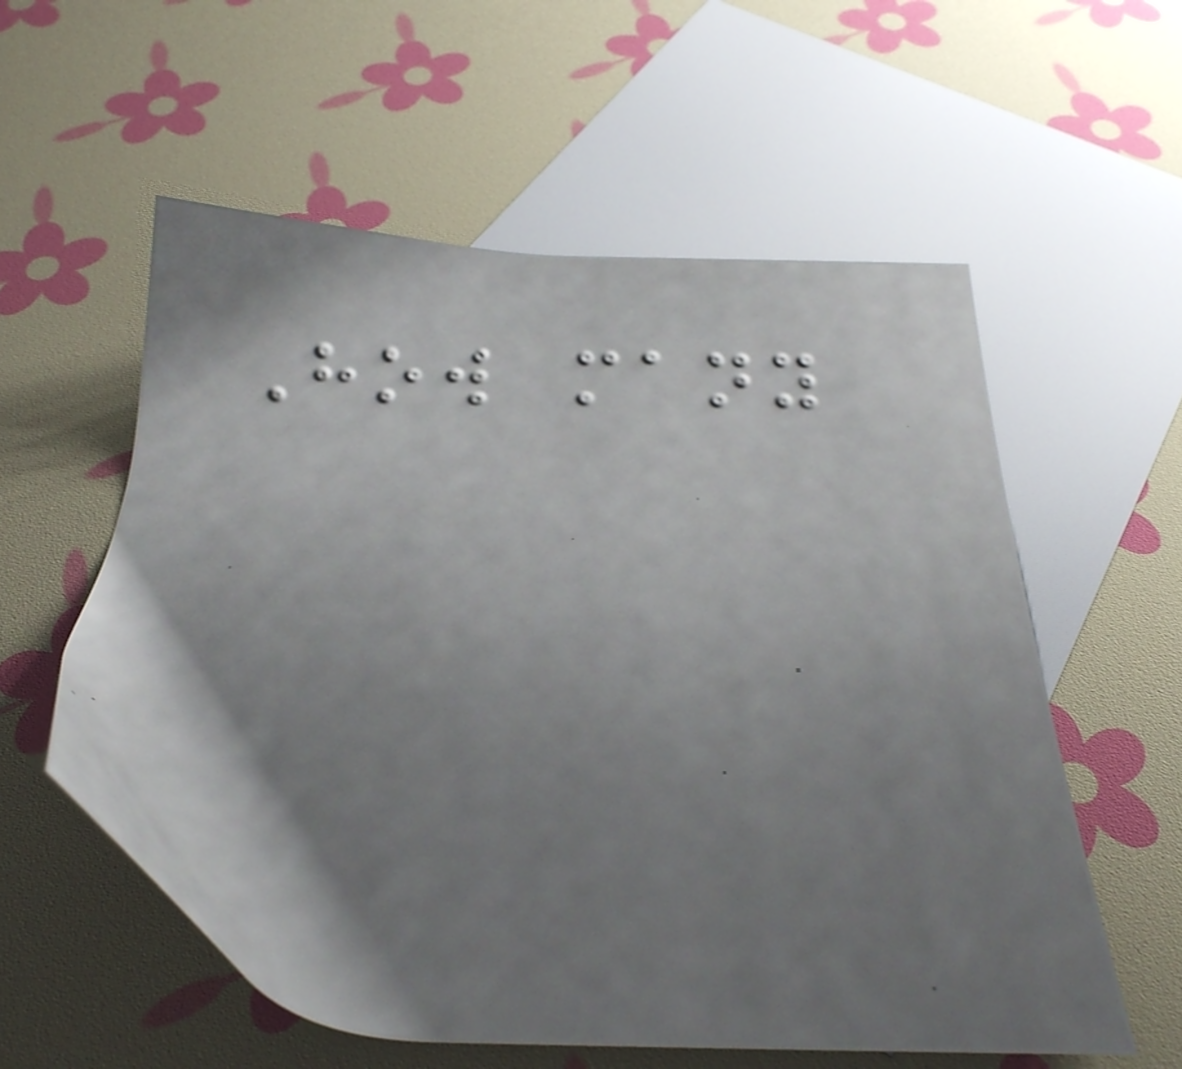How many
